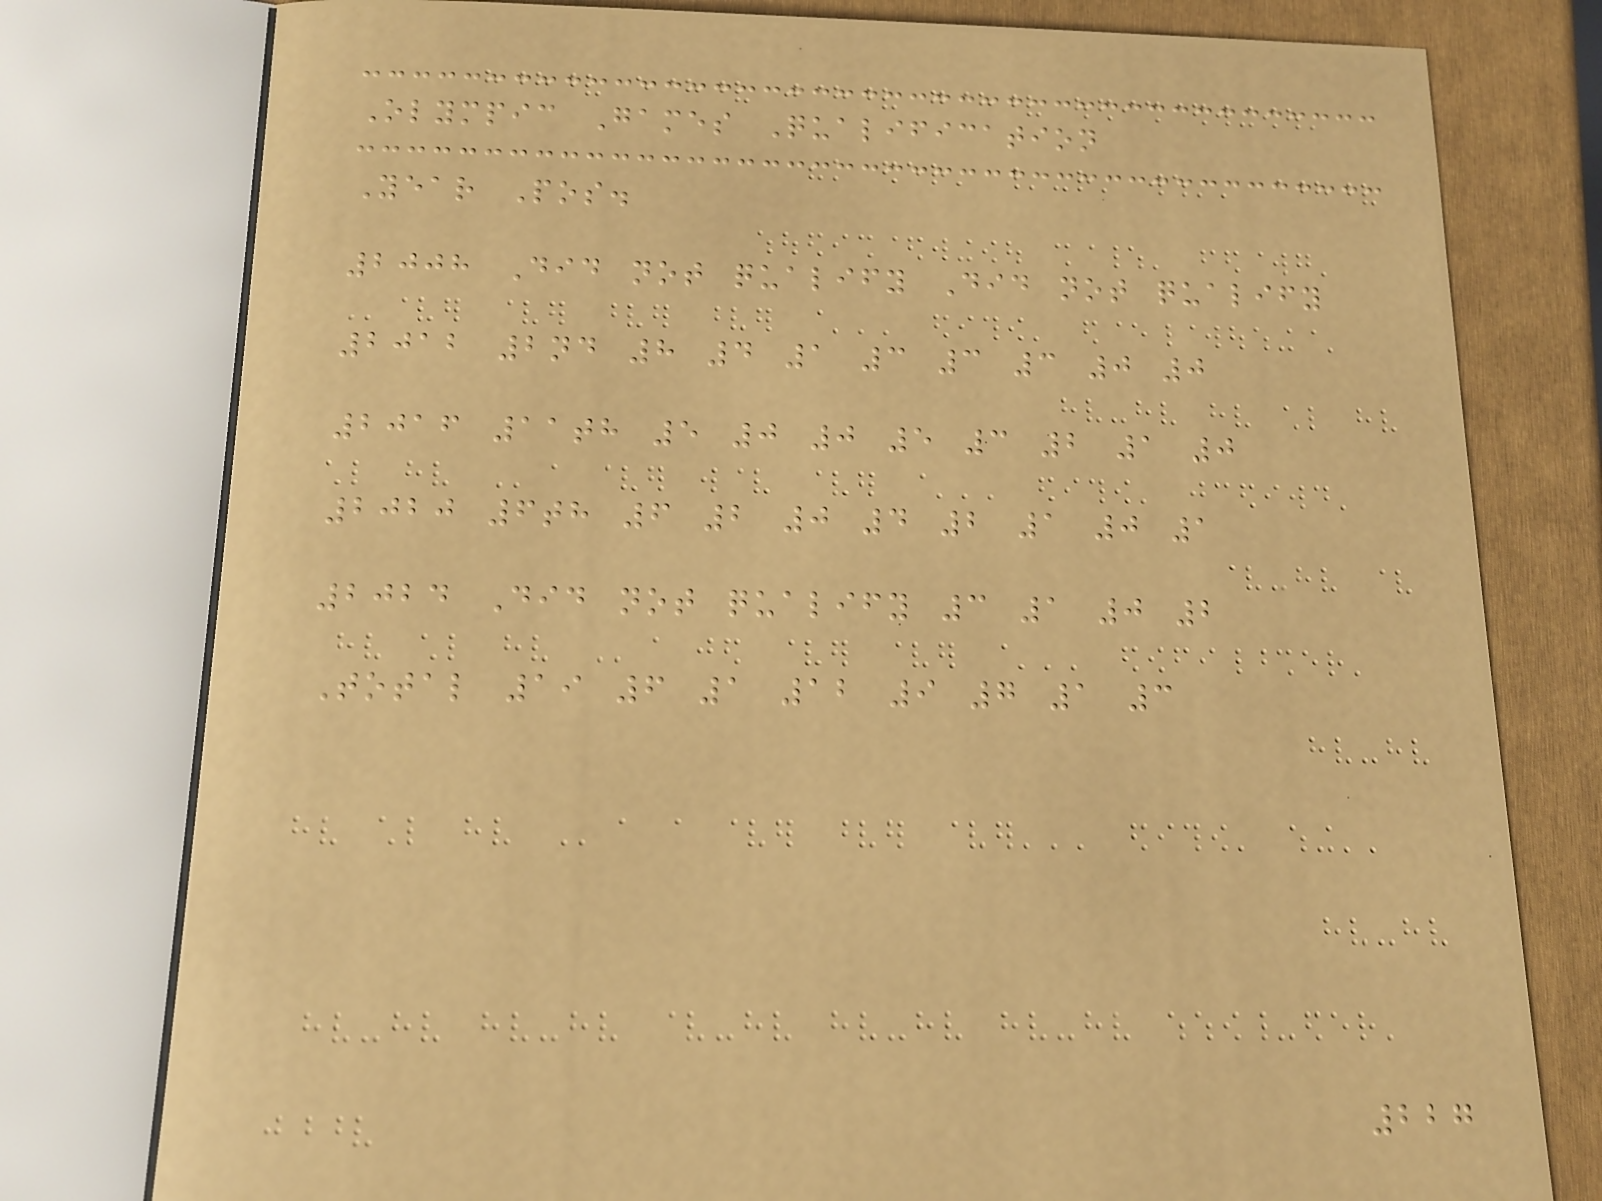Olympic Games Qualification
Year Pos.
2008 Did not qualify Did not qualify
2012 2nd 8 4 1 3 3 3 0 0
2016 11th 5 0 0 5 3 2 1 0
2020 6th 6 2 0 4 2 1 0 1
2024 Did not qualify 3 1 0 2
Total 19 6 1 12 9 7 1 3
227
